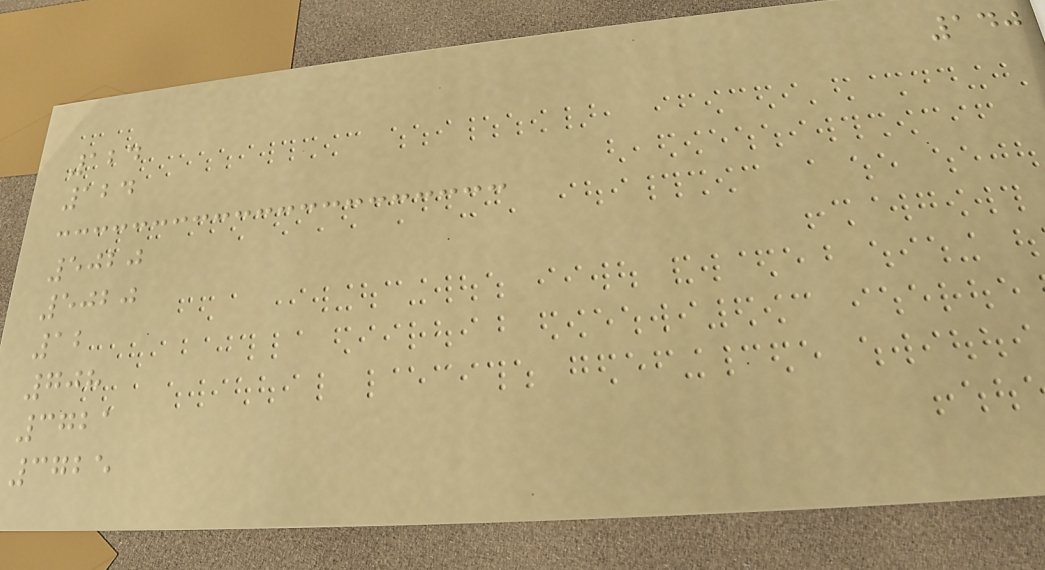140
124
124
5020
5020
12
708
3721
3725
